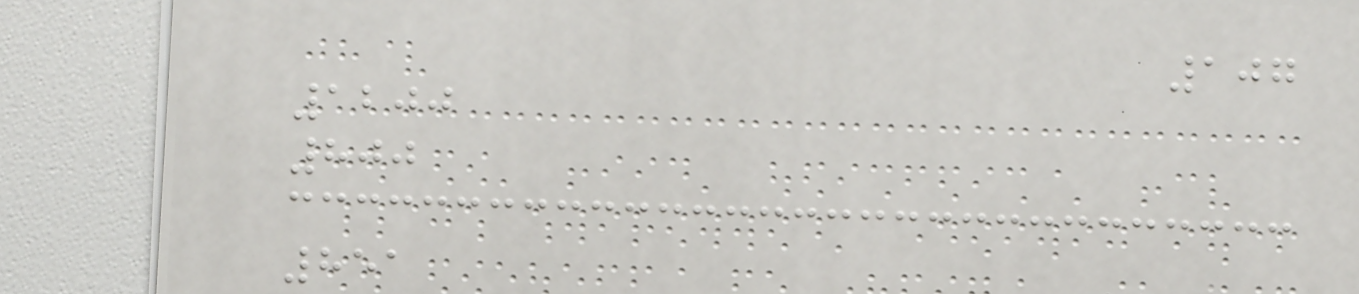107
1200
800
851
